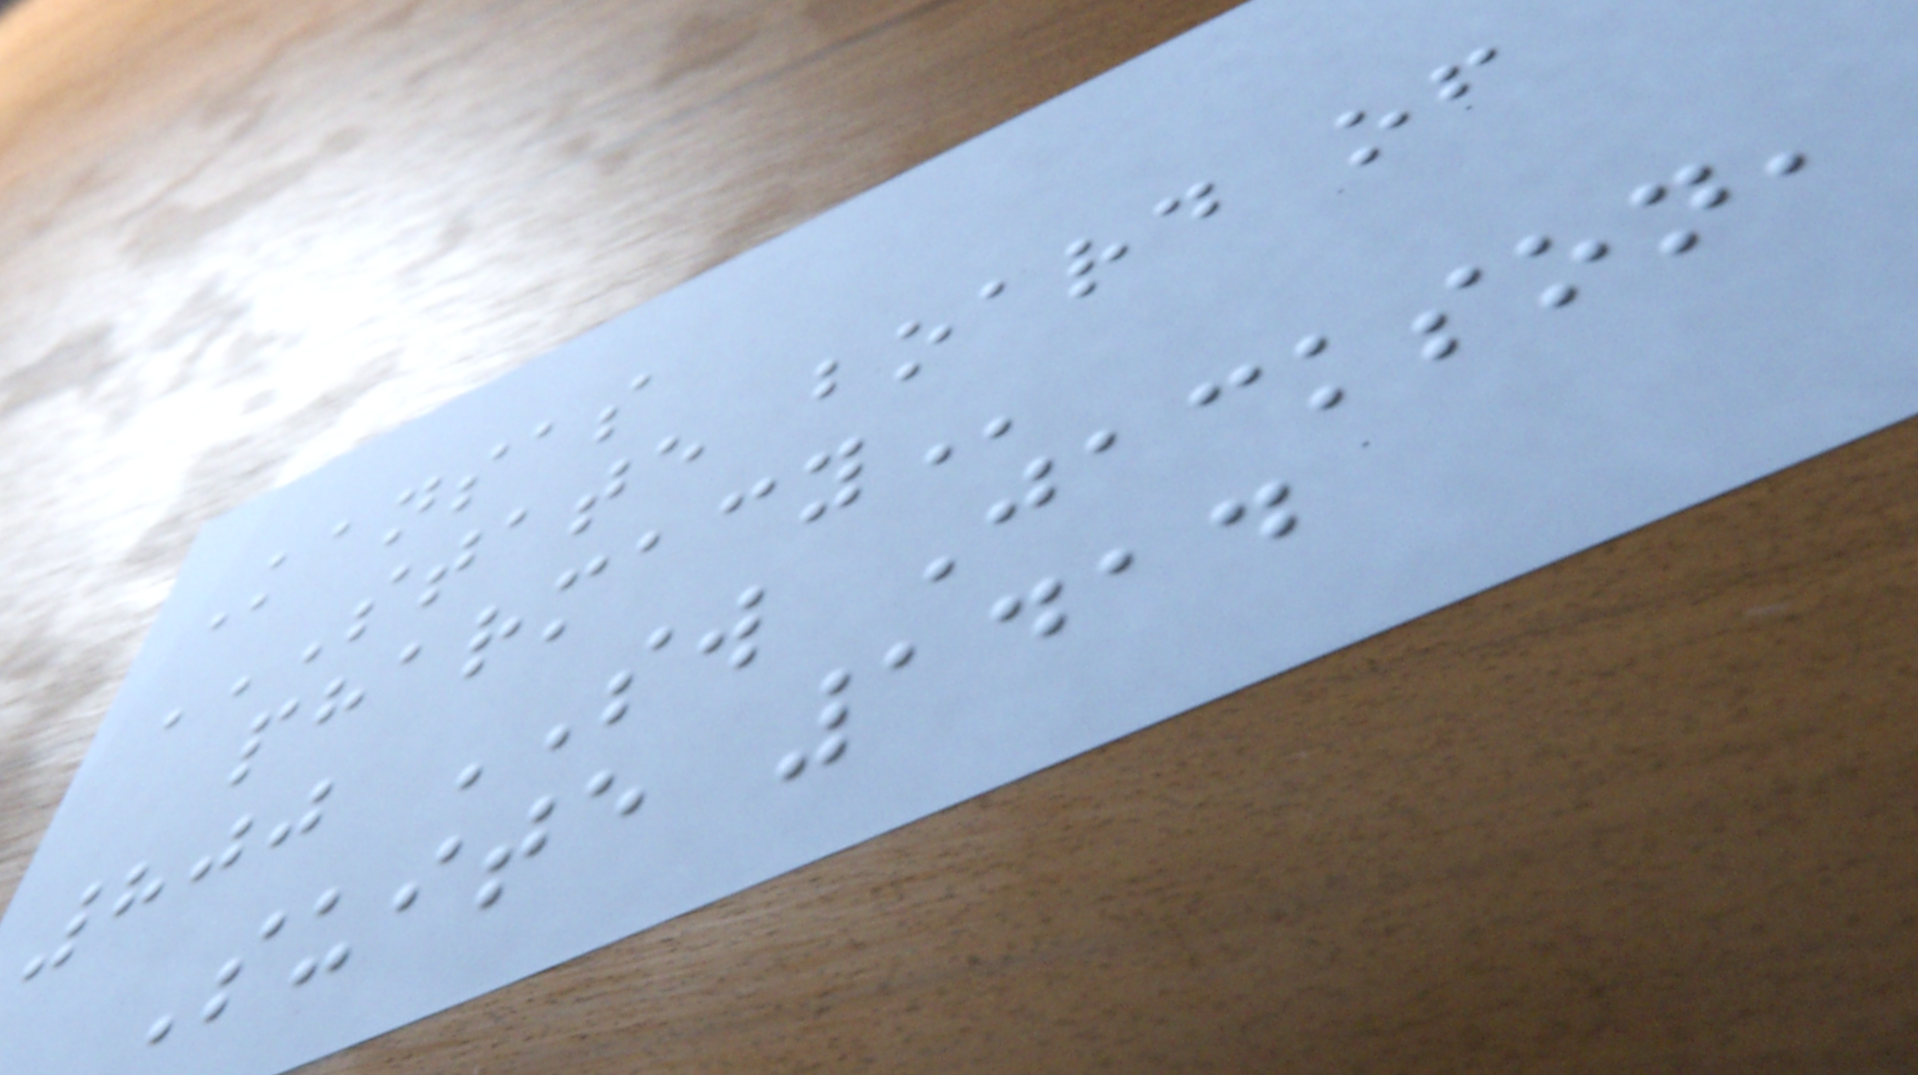Kansas
STATE BOARD OF
PHARMACY
800 SW Jackson,
Suite 1414
